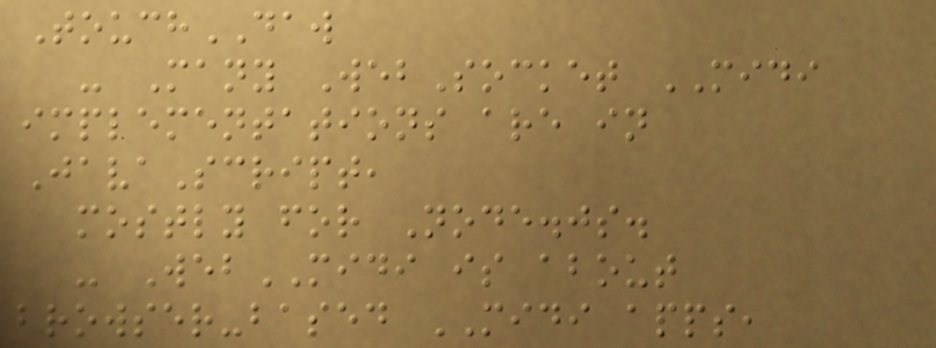TouchDAW
- Many WebSocket MIDI
implementations are in
JavaScript,
mostly for Node.js.
- WebMIDI is about
browser-based MIDI apps,
